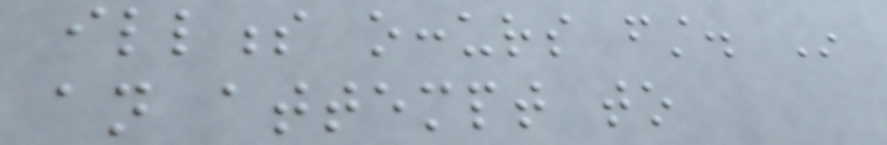illness occurs first. In
an attempt to
